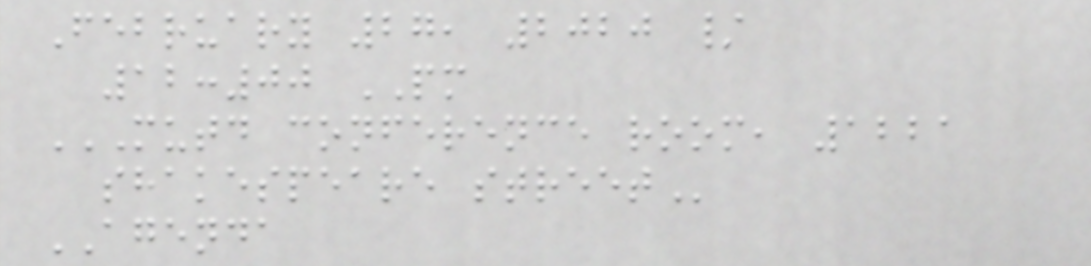February 27, 2020 /
12:00 PM
MUTD CONFERENCE ROOM, 1221
SHAKESPEARE STREET
AGENDA
